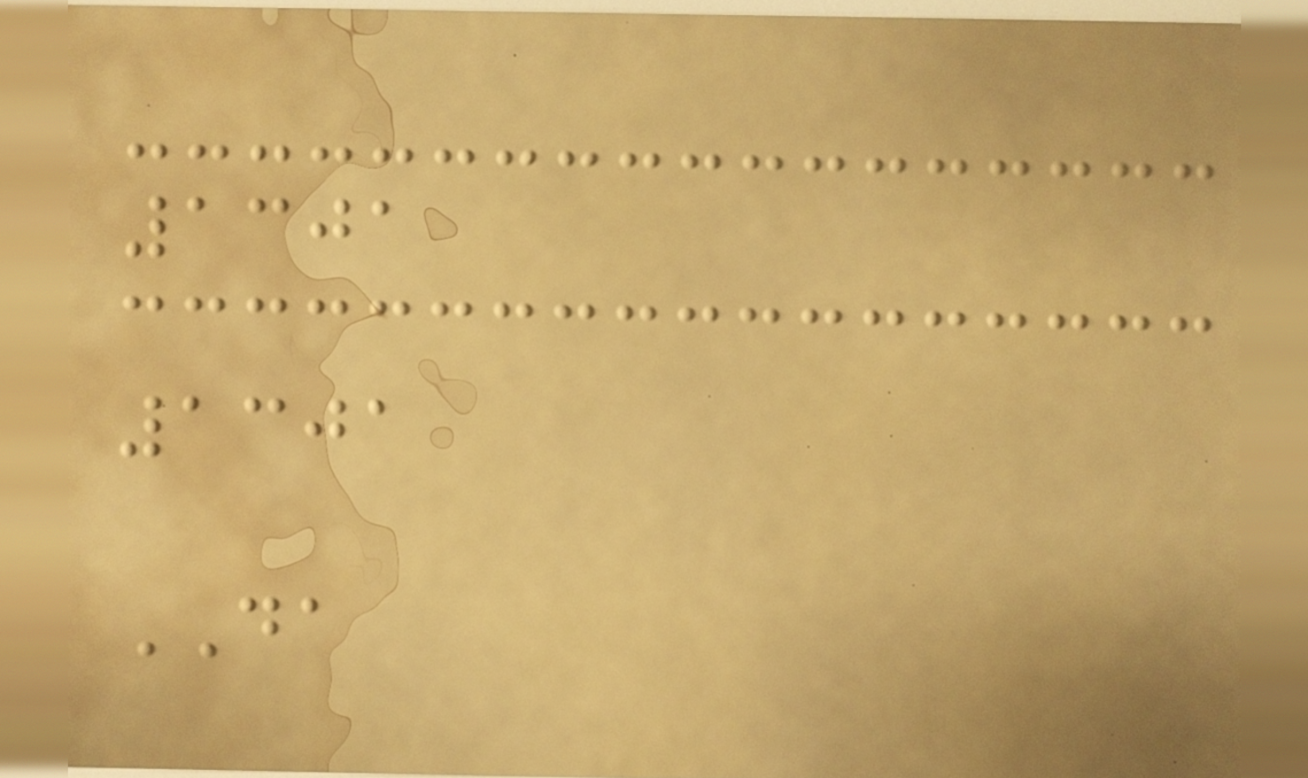1301
1301
DA
